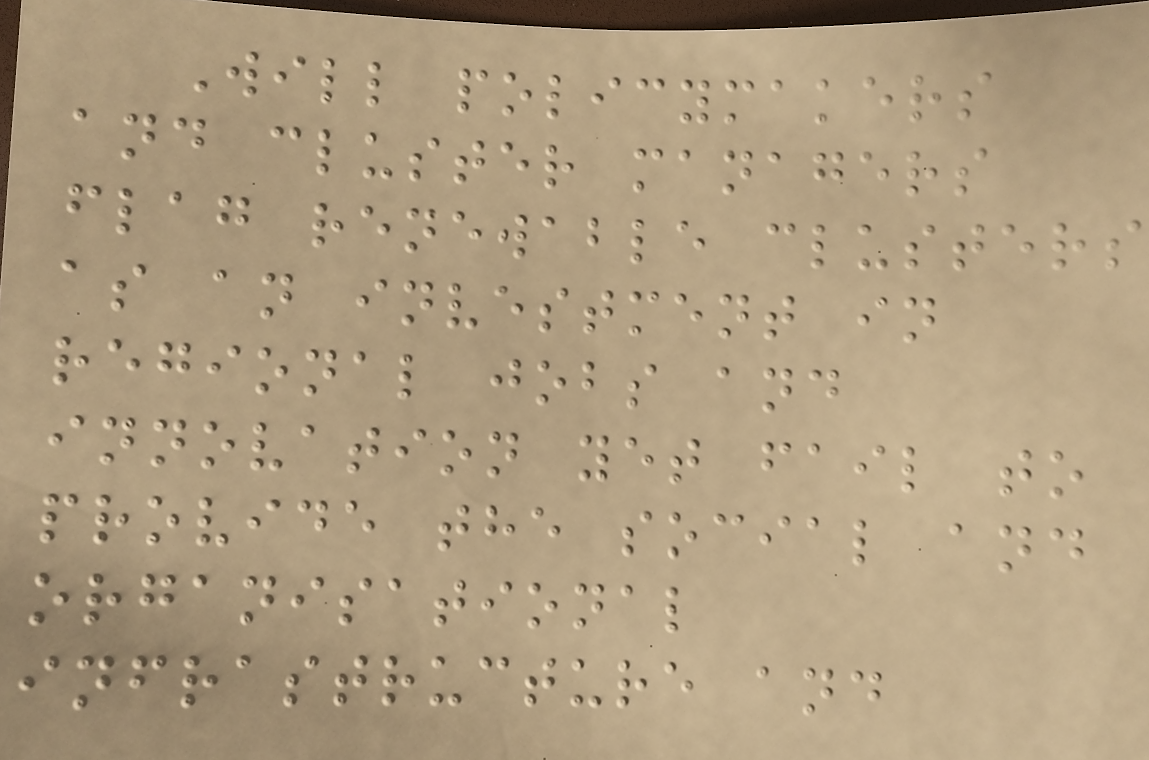Will policymakers
and cluster managers
flag renewable clusters
as an investment in
regional jobs and
innovation yet fail to
provide the social and
organisational
infrastructure and
